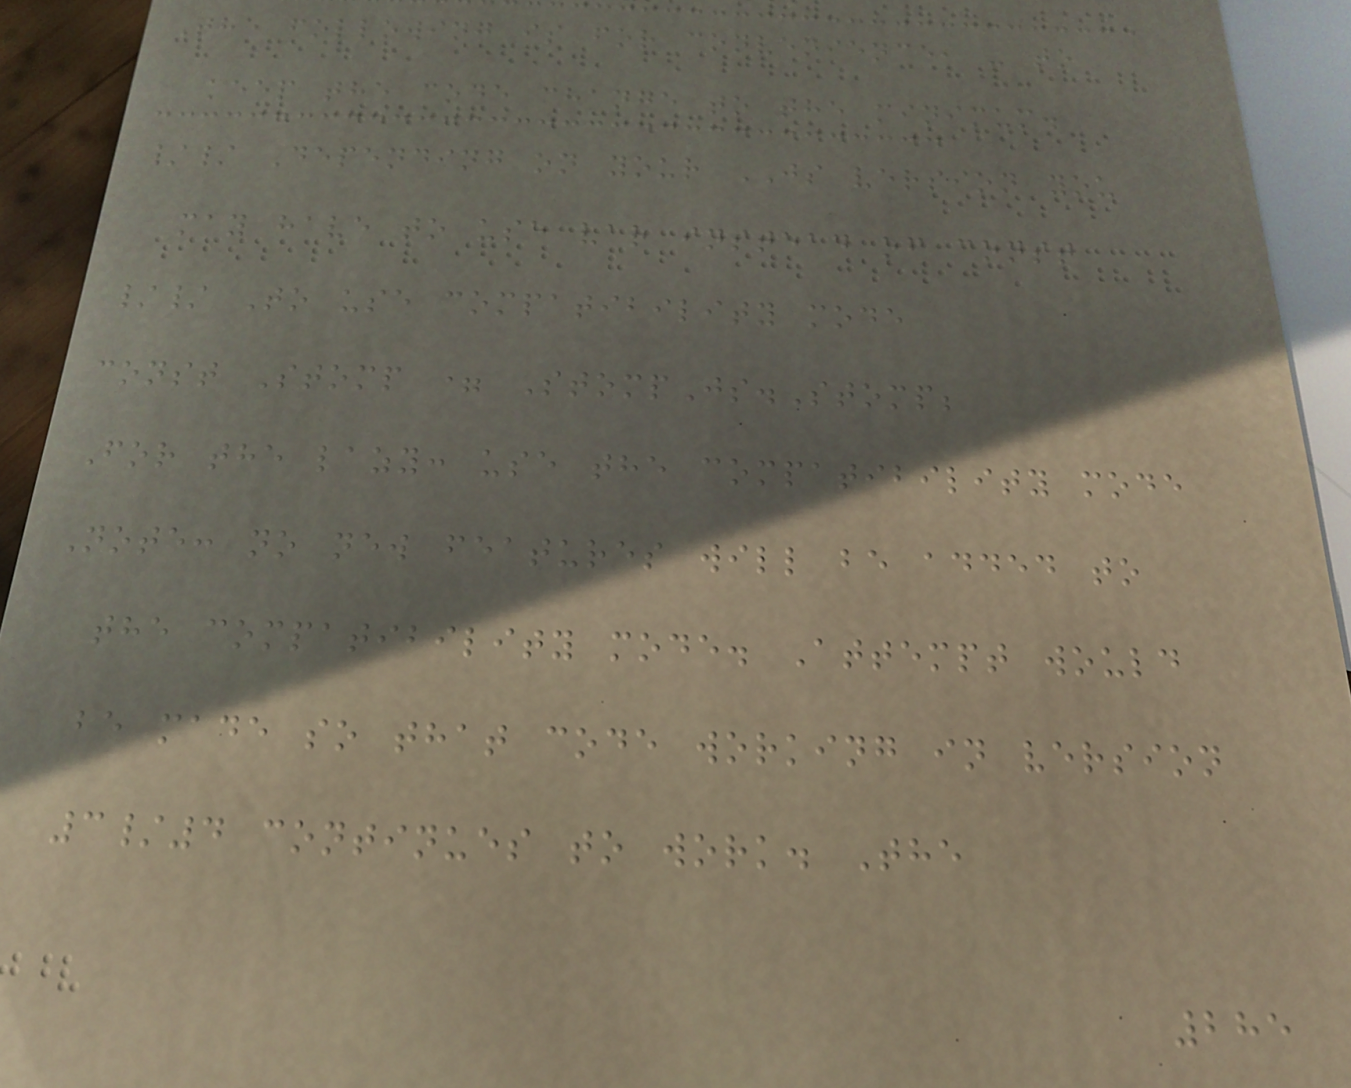The following is for convenience, - to
keep the code change to the minimum.
// Depending on your JS version you
may have to use var instead of const
// To use compatibility mode
const Stomp = StompJs.Stomp;
For the lazy: use the compatibility mode
Note: no new features will be added to
the compatibility mode. Attempt would
be made so that code working in version
3/4 continues to work. The
285
